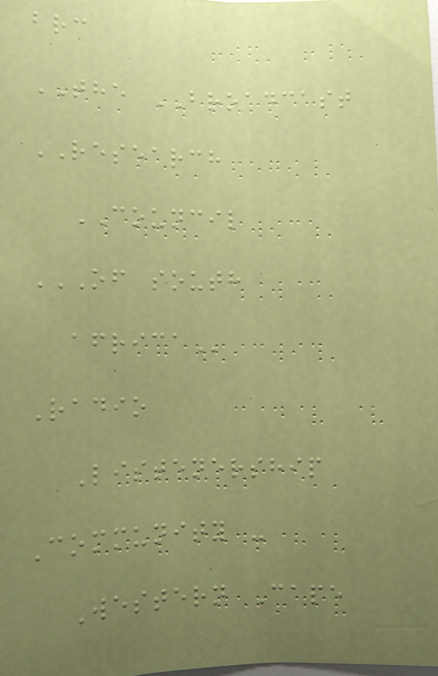brc
THE BROADCAST
RESEARCH
COUNCIL
OF SOUTH
AFRICA
Radio
Listenership
Community -
Western Cape
